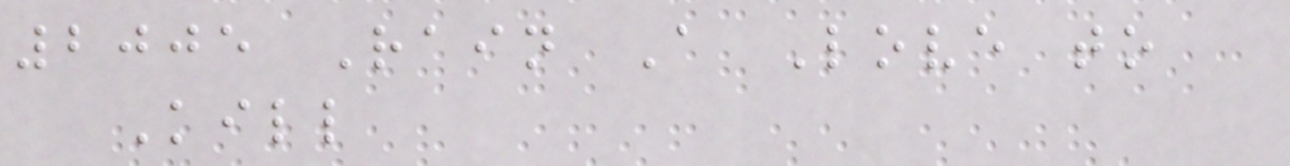2005 Rain A Love to
Kill
